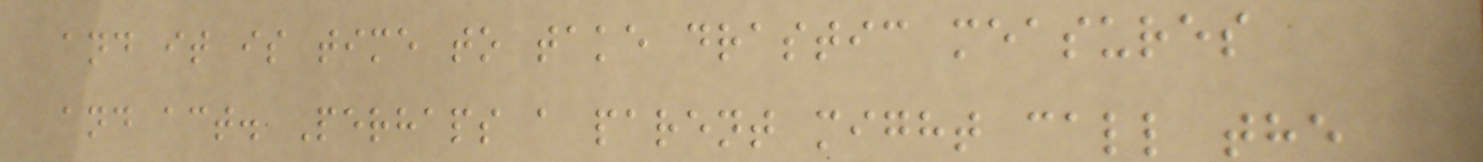and it is time to take drastic measures
and act. Perhaps a parent might call the
